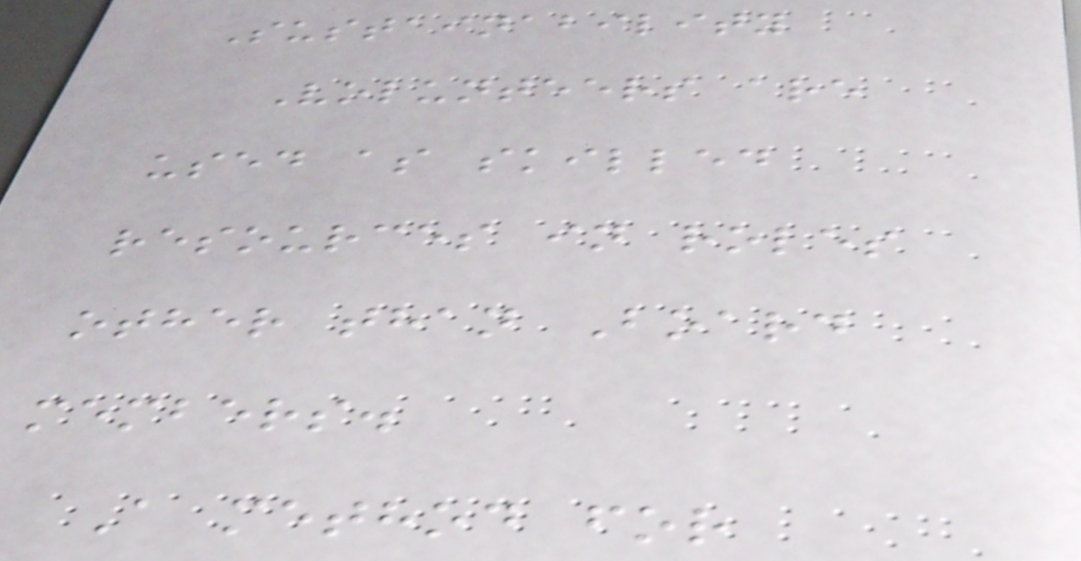Sustainability
Volunteers are
used as skilled
resources in roles
other than Board
members.
A method for
